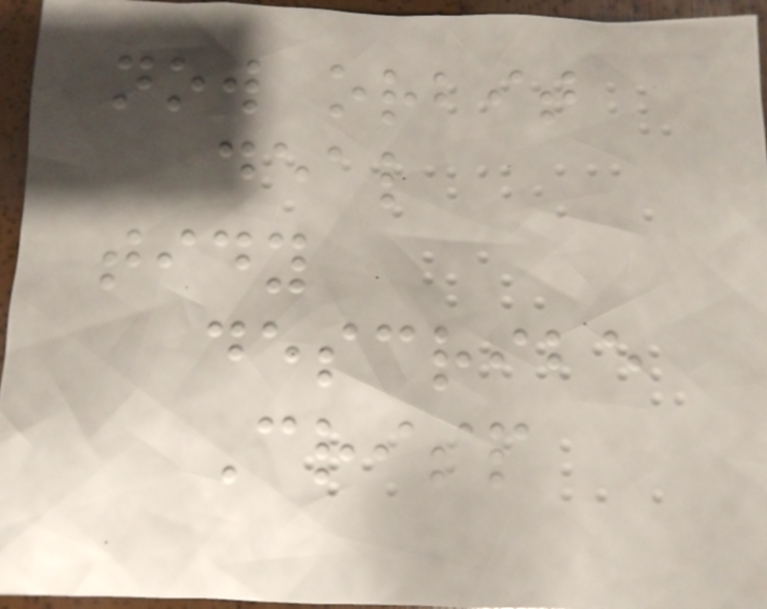now orbit
deal
tidy
describe
Crisp
